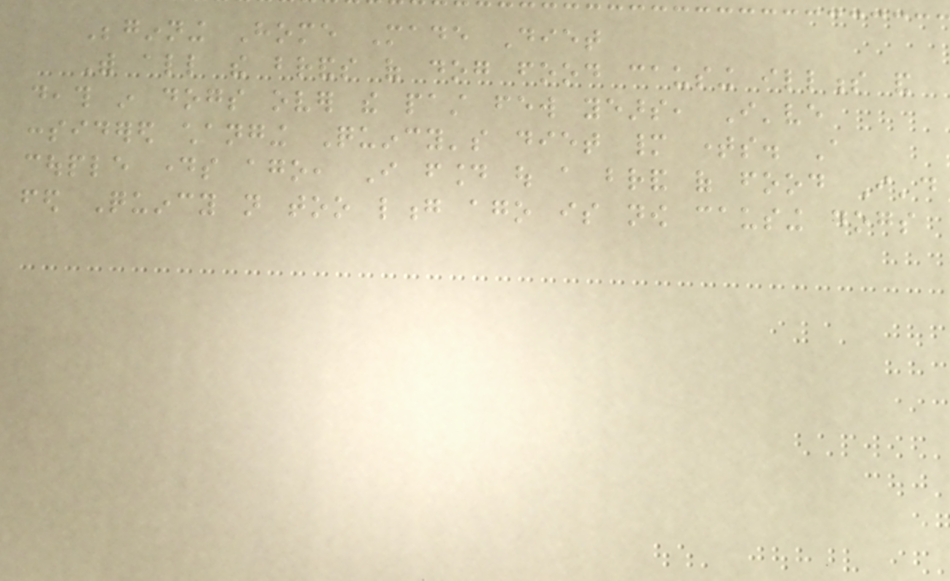Beginning Home Made Diet
With all the brands of dog food causing illness and
death in dogs over the past few years, I've
considered changing Quincy's diet many times. A
couple days ago, I found out a brand of food I'd
fed Quincy not too long ago is now causing dogs
